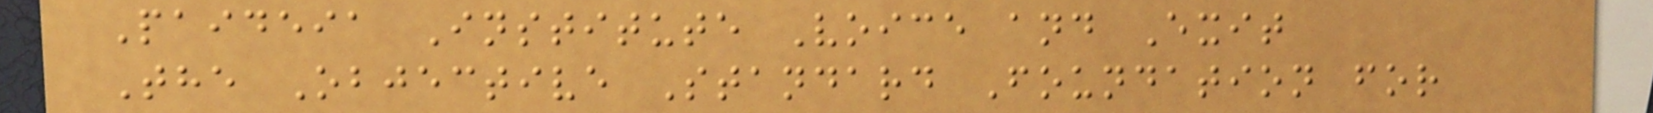Paideia Institute Voice and Exit
The Objective Standard Foundation for
